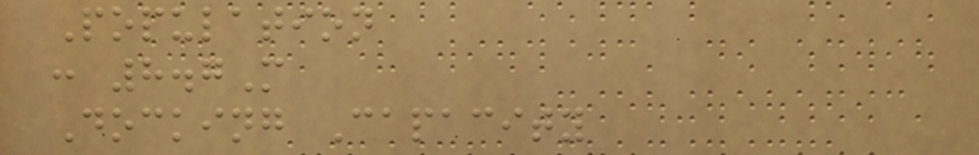Population
: 8.7M
Docking Capacity
